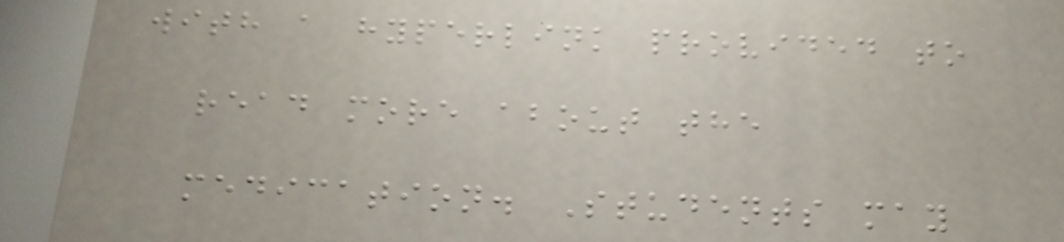with a hyperlink provided to
read more about the
medication. Students may
